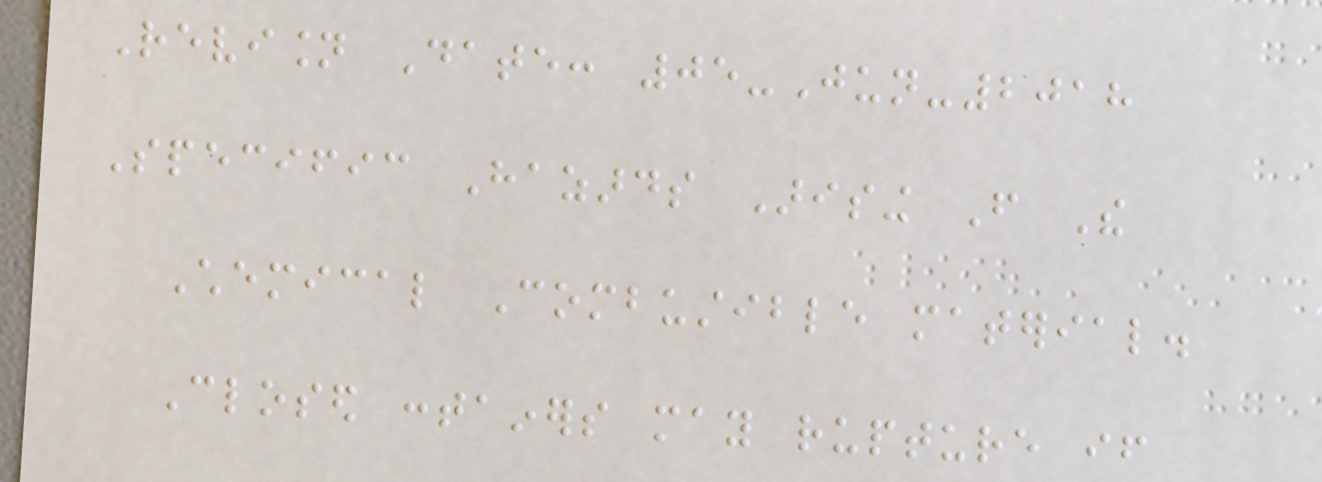Revision Date: 05-Jun-2018
Specific Hazards Arising From The
Chemical Combustible material.
Closed containers may rupture if
